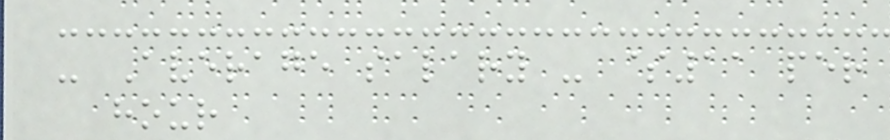- Average salary - $11 per
hour
